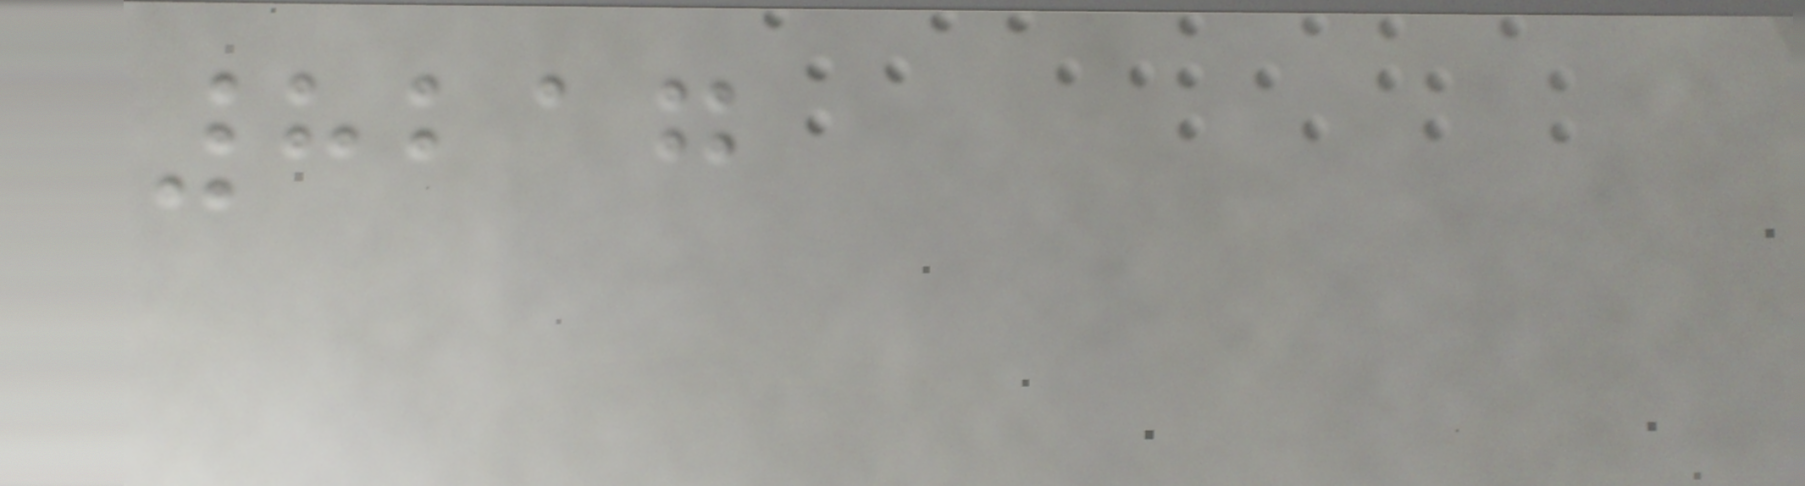8217
